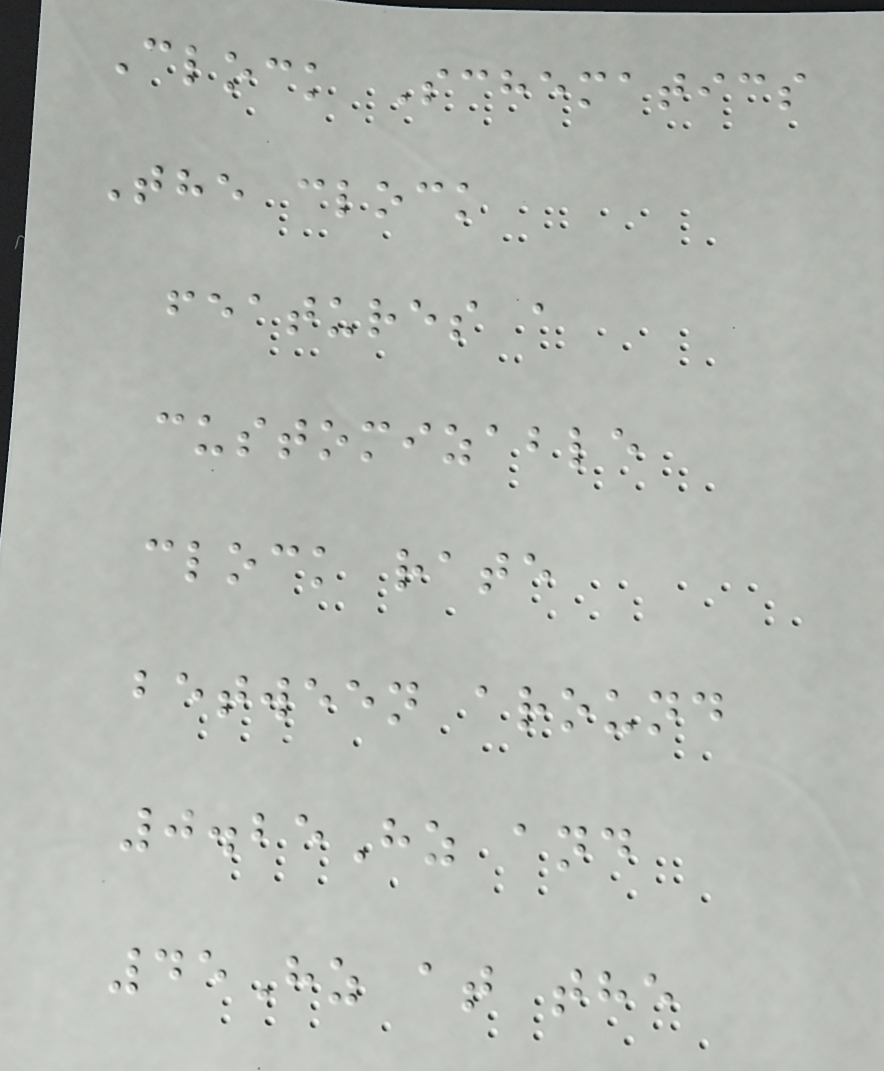Clock Schematics
The clock
features a
customizable
clock rate
between around
0.25Hz and
45Hz at the
